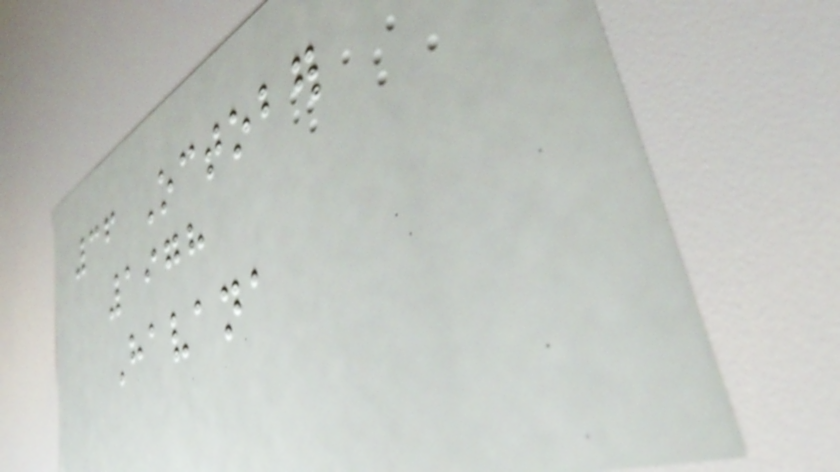36 October
1978
Havana
